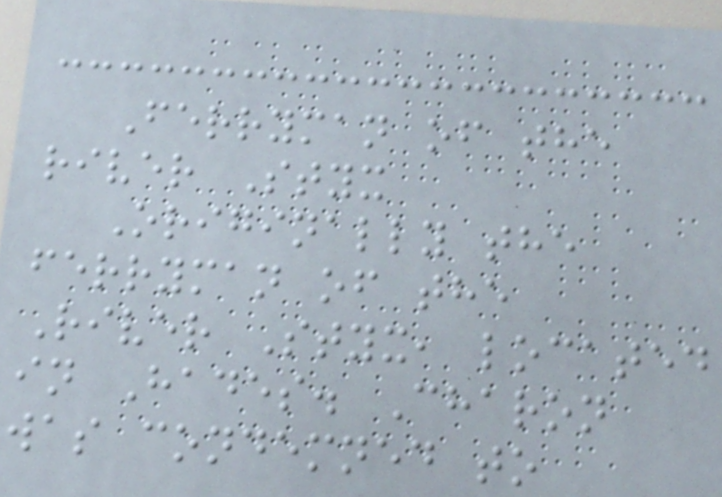Ferryman of the
river Styx
Originally the
ferryman of the
River Styx, located
in Hades. Charon
was condemned to
